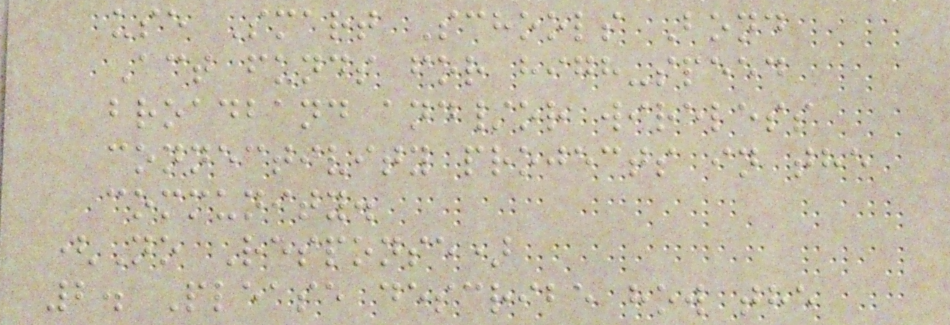use Smart Schools Bond
Act funds for high-speed
broadband and/or wireless
connectivity projects in the
community.
(No Response)
2. Please describe how the
